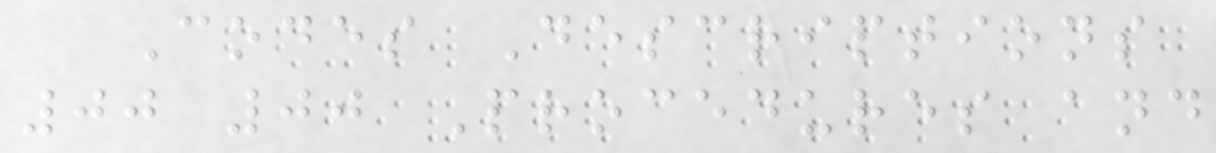Codes Descriptions
00 00 Procedures and
